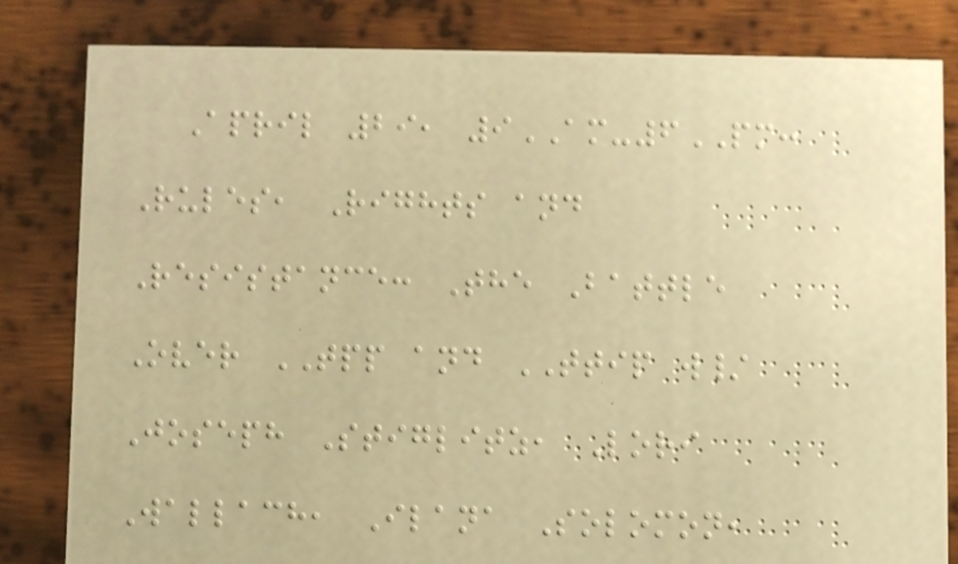April 29, 9AM-6PM:
Rules, Rights and
Resistance: The Battle
Over TPP and TTIP w/
Joseph Stiglitz, Lori
Wallach, Ilana Solomon,
